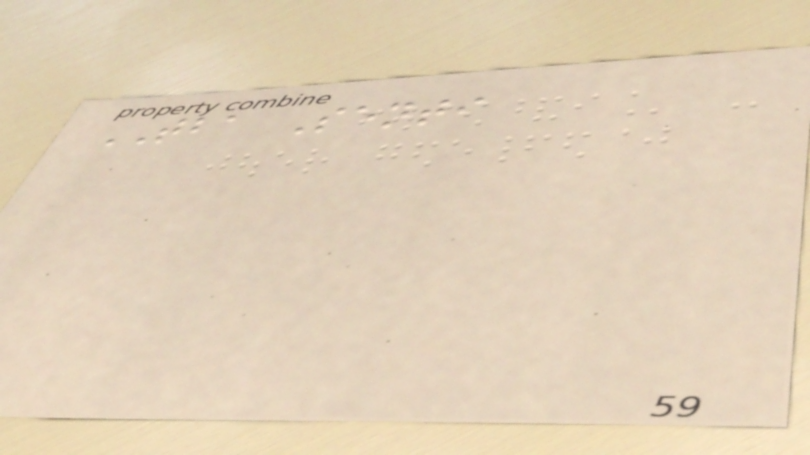TBA Senti
